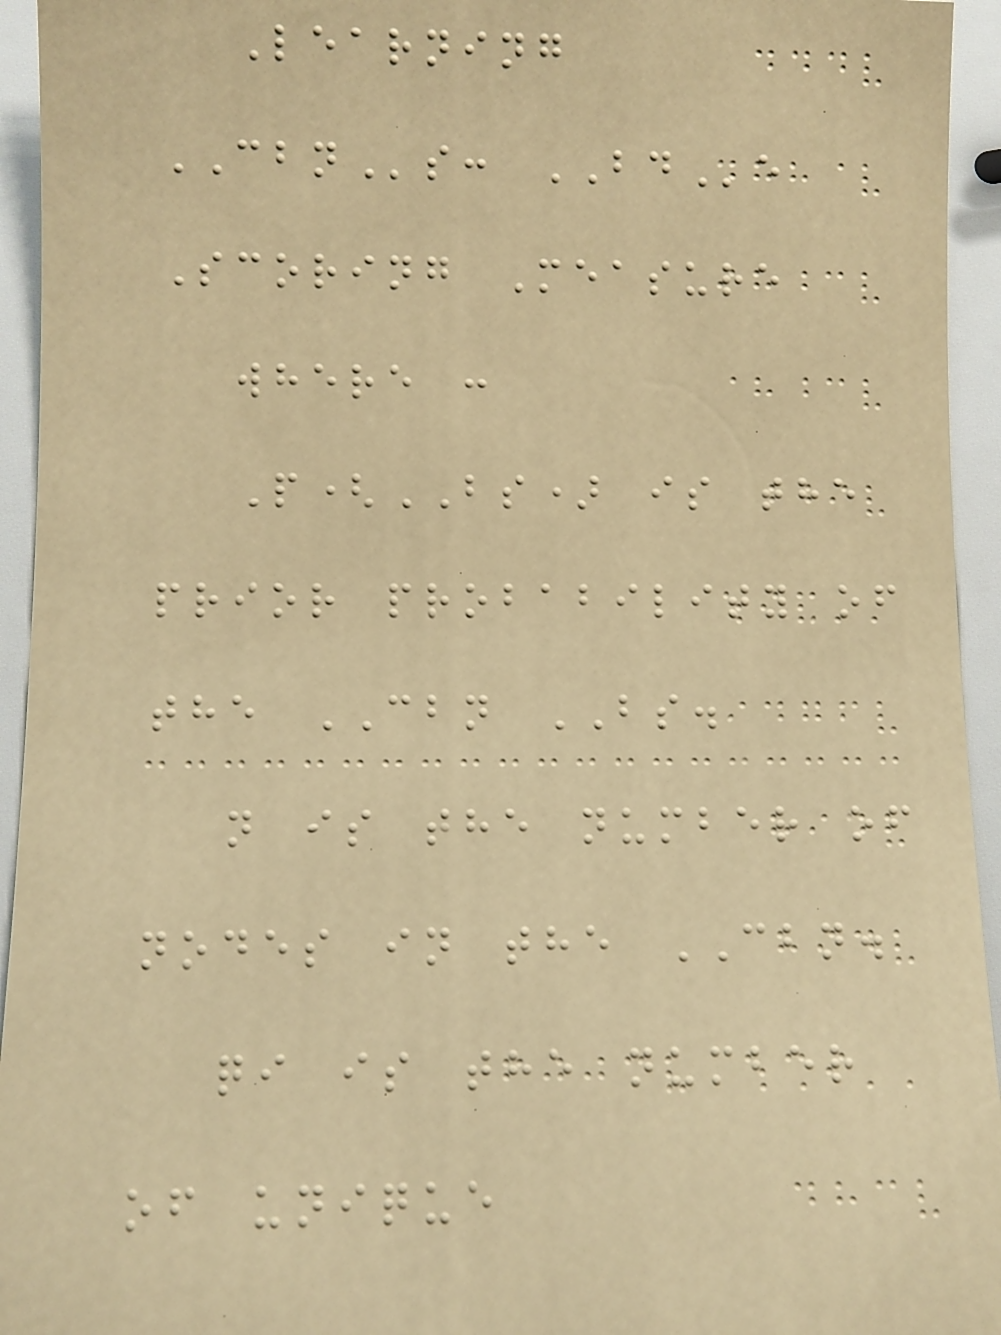Learning
CBNs: BDe
Scoring Measure
where :
P(BS) is the
prior probability of
the CBN BS.
n is the number of
nodes in the CBN.
qi is the number
of unique
